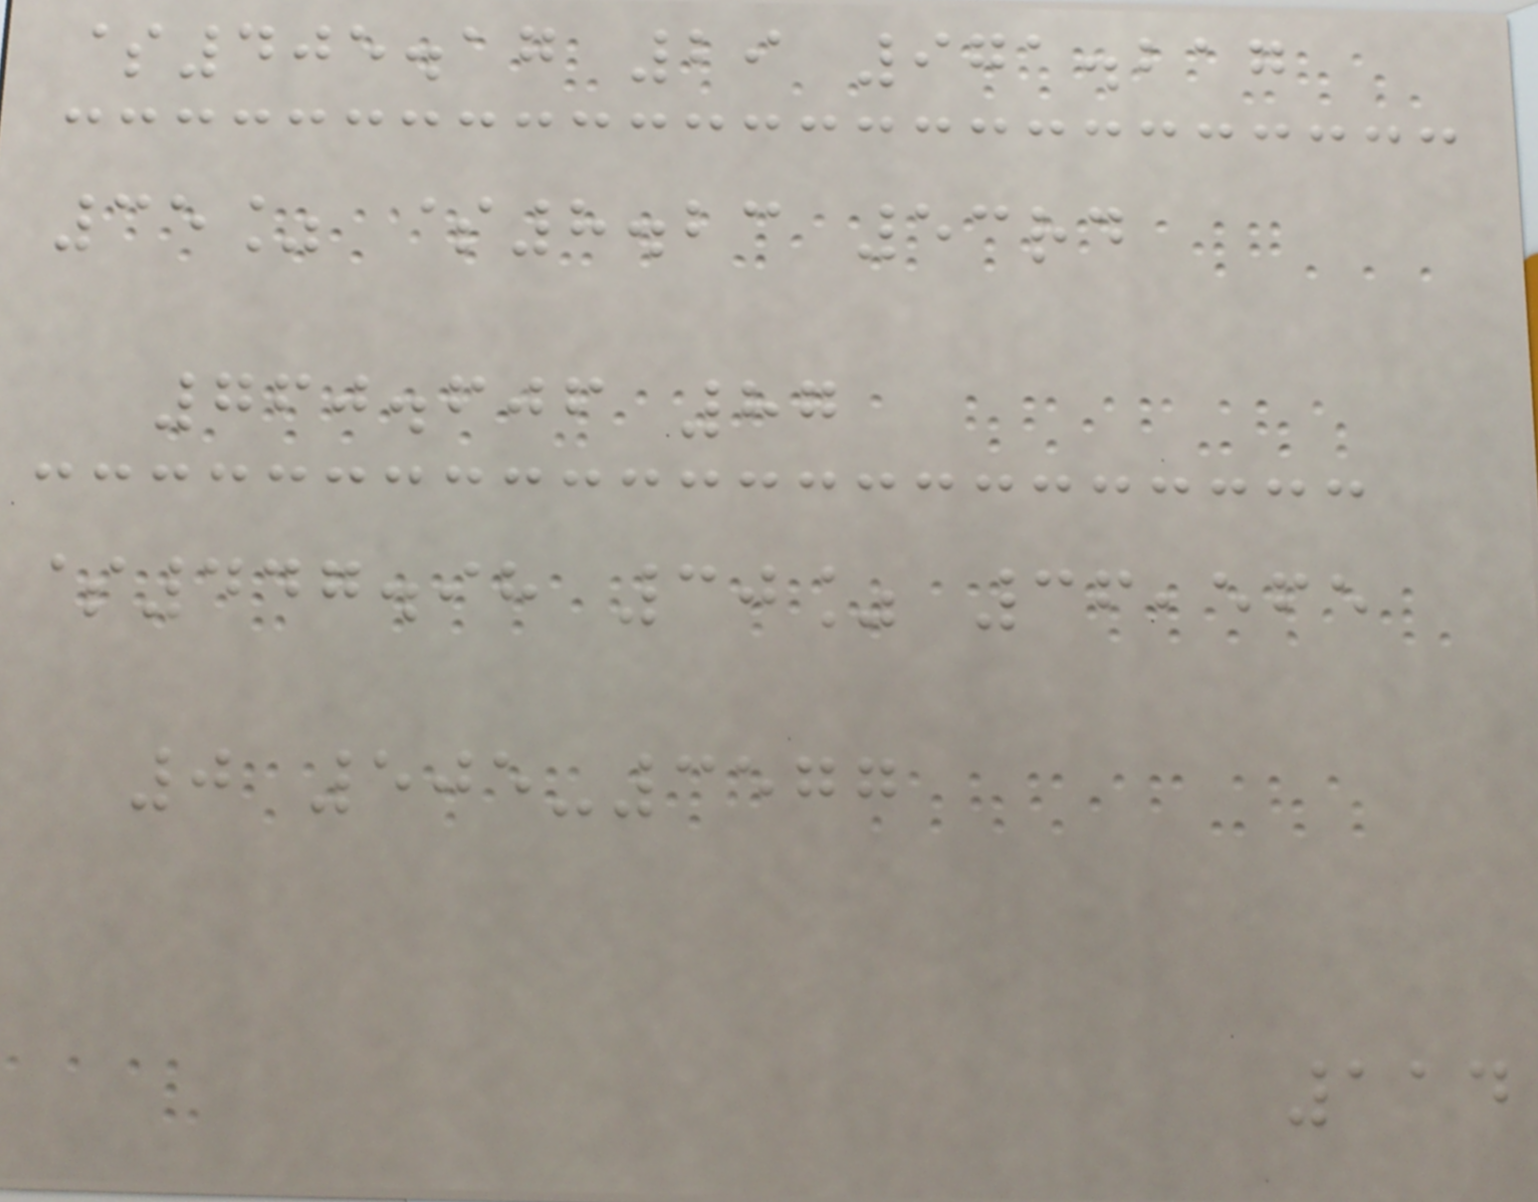$405.17 29 971.217
35% $8.23 53rd
760.606 87
$447.98 30% 36,565
0 505-3577
114
